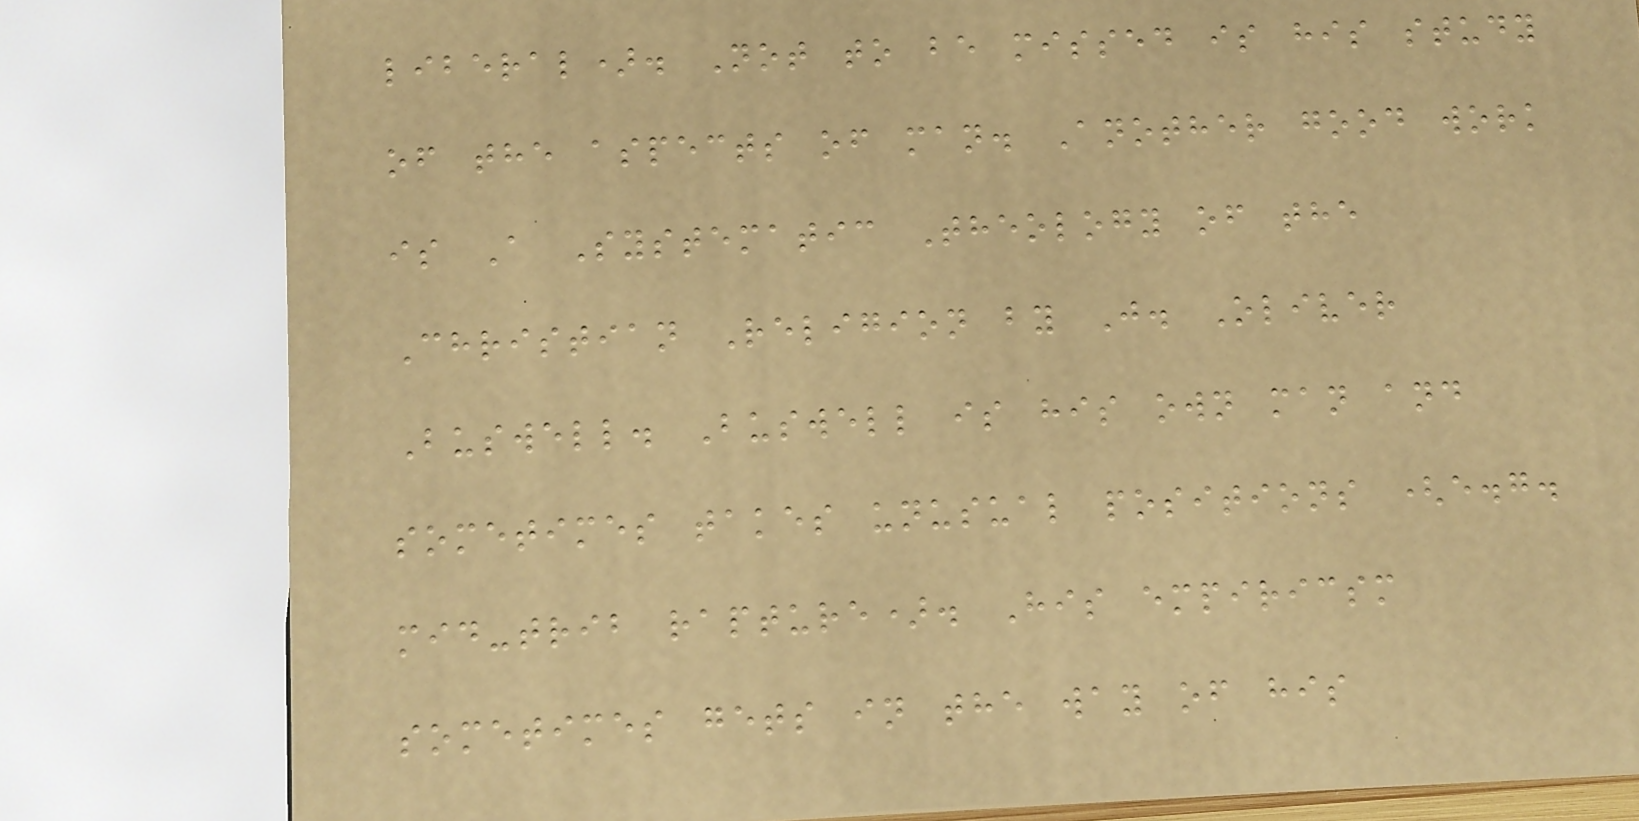liberal). Not to be missed is his study
of the aspects of man. Another good work
is A Systematic Theology of the
Christian Religion by J. Oliver
Buswell. Buswell is his own man and
sometimes takes unusual positions (e.g.
mid-trib rapture). His empiricsm
sometimes gets in the way of his
